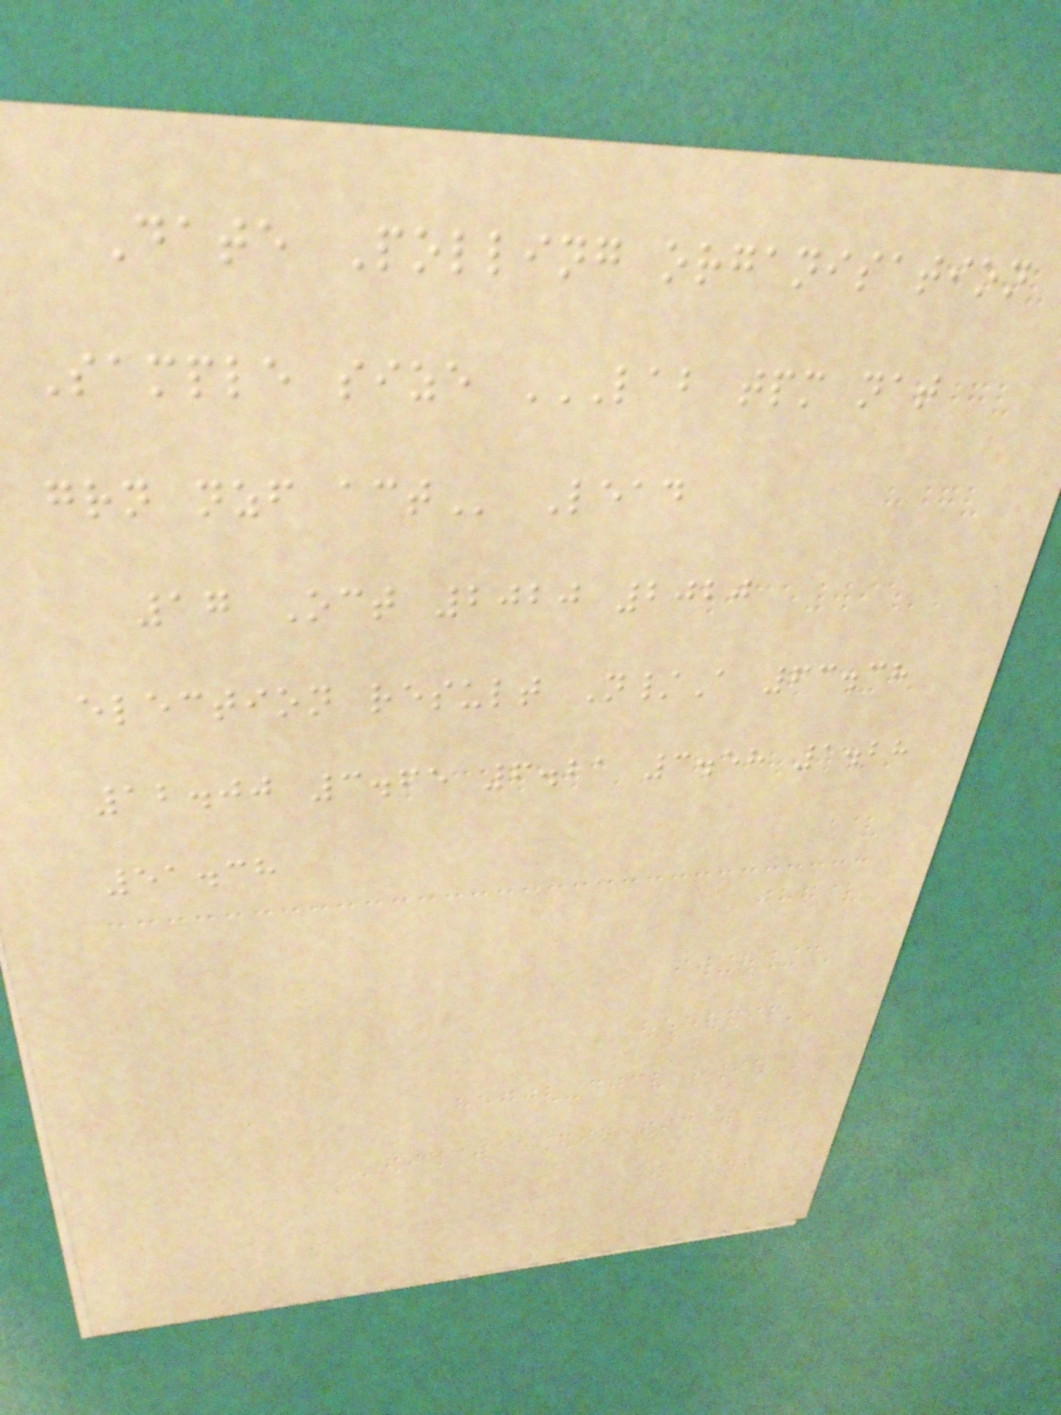Date Polling organisation
Sample size LAB TPM NAT
GRN NZF ACT Lead
17 Oct 2020 2020
election result N/A 63.38
12.00 3.65 6.21 3.58 1.28
51.38
